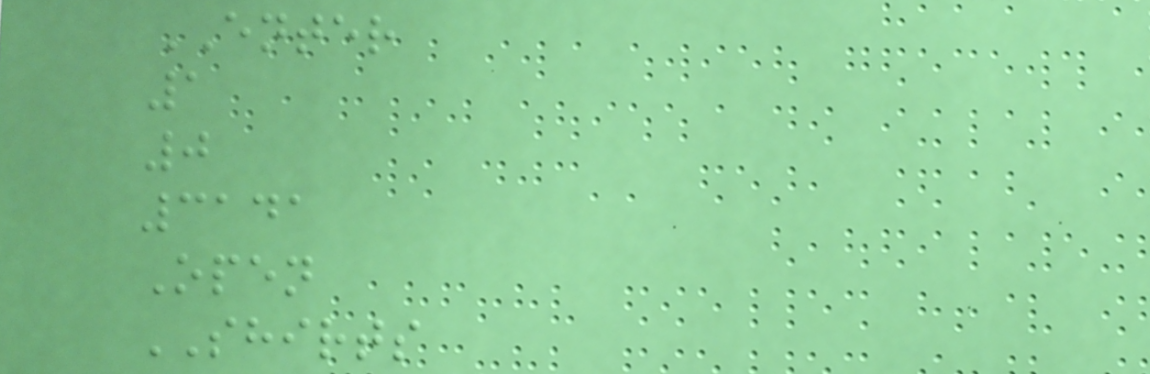ENTER
1
0
3141
Open
SHIRTS
